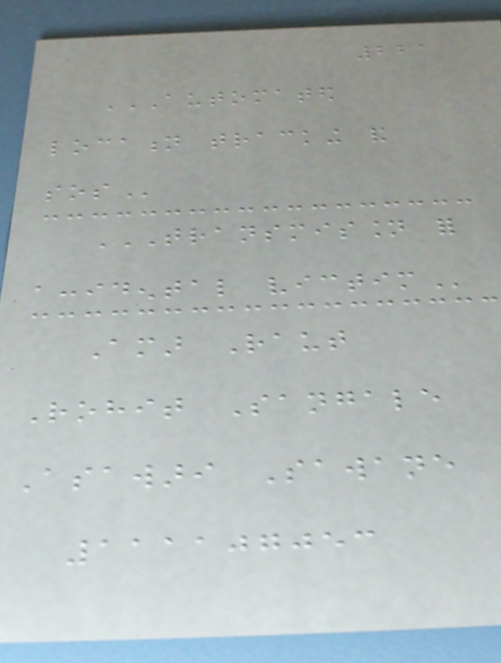221
AUTOMATED
LOCATION TRACKING AND
SOS
TRANSMISSION FOR
ACCIDENTAL VICTIM
Amar Raut
Rohit Sangale
Asawari Sawane
111107053
